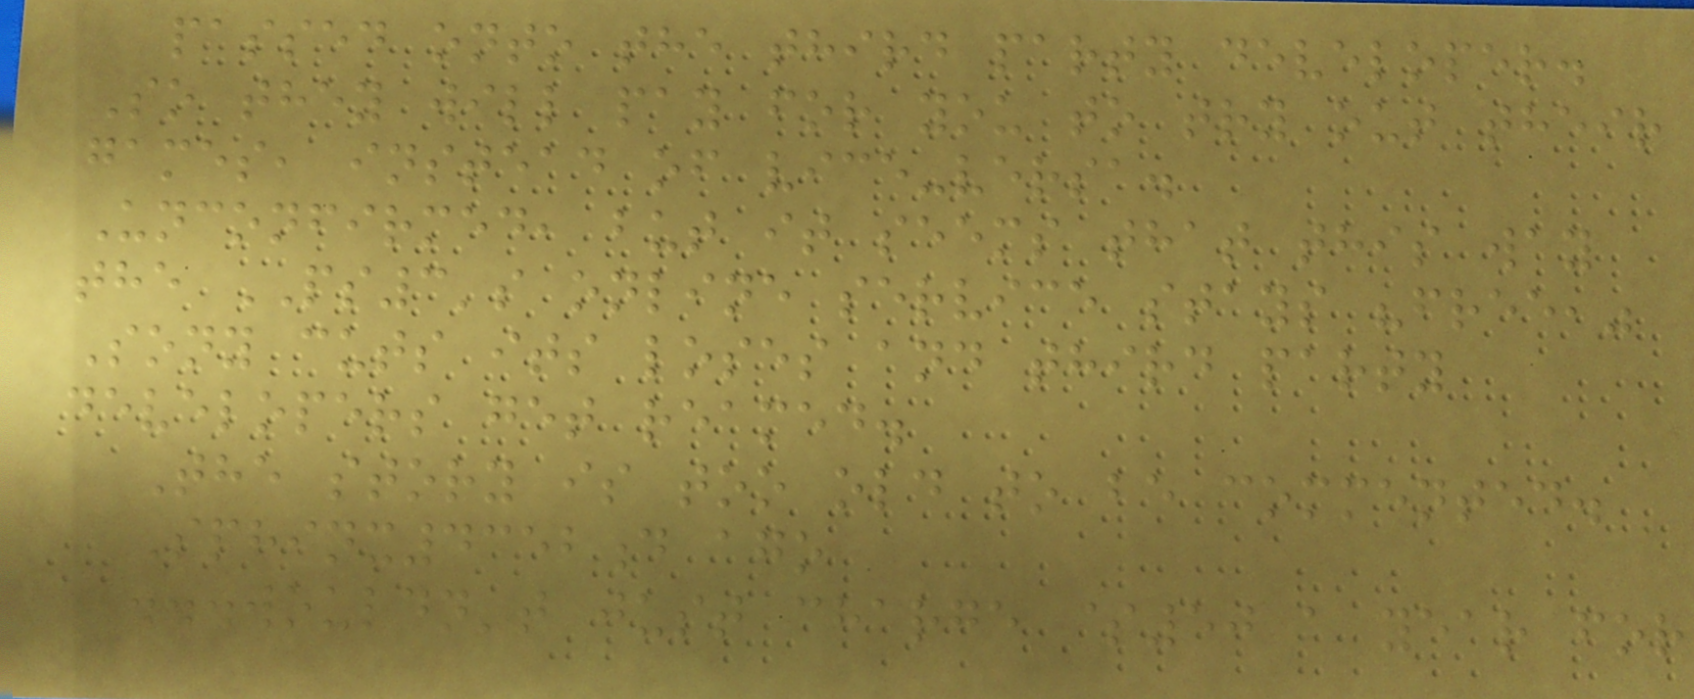passed onto the third party developer.
So they will pay for you to try out their
games, instead of vice-versa.
Unconfirmed, but it seems that this way
the PS3's online service stays "free,"
Sony cuts its loses and third party
developers get reamed.
The story is too old to be commented.
Sphinx4352d ago
...wouldn't just charge $50 a year for
